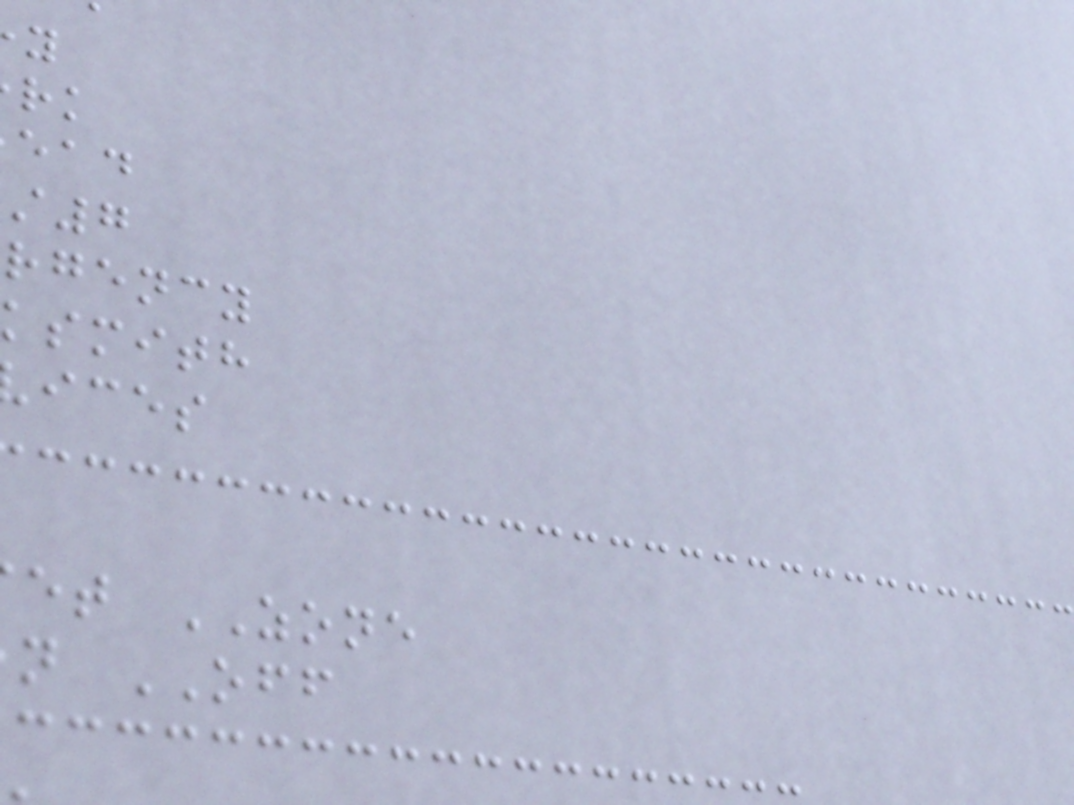rgency
ksmith
ices
et ZONE
n OFF
